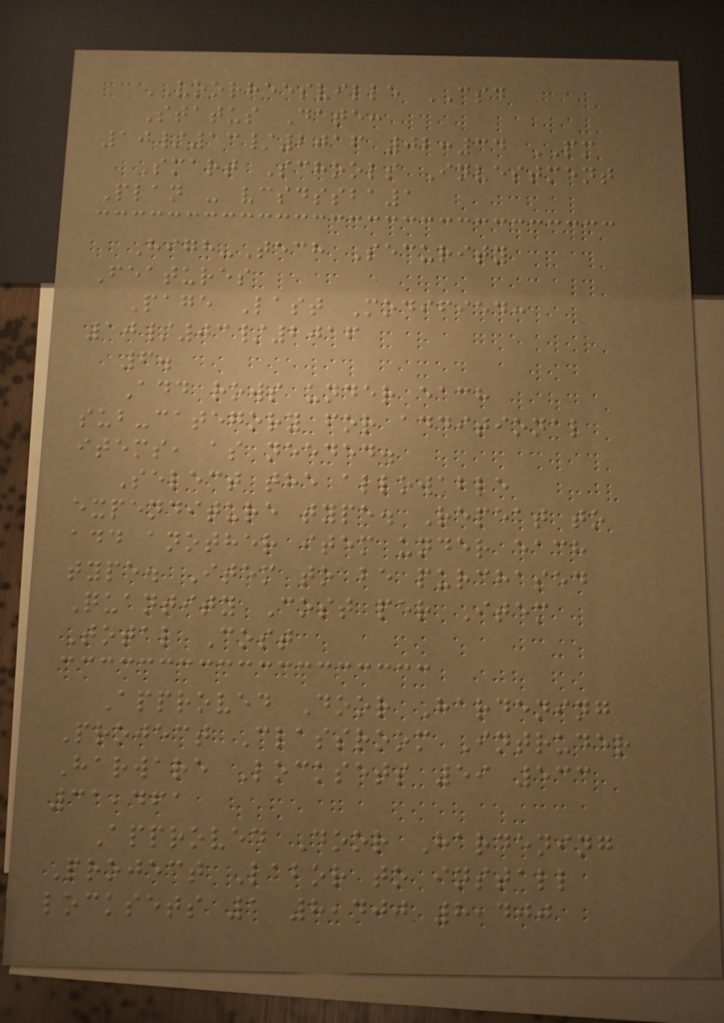VOORHEESVILLE CSD
Status Date:
10/13/2016 02:34 PM
Smart Schools Investment
Plan - vcsdssba1
High-Tech Security
Features
Page Last Modified:
10/03/2016
6.
Add rows under each
sub-category for additional
items, as needed.
Select the allowable
expenditure type. Repeat to
add another item under each
type. Item to be purchased
Quantity Cost per Item
Total Cost
Approved Door Hardening
Project Classroom Intruder
Harware Locksets 59 533
31,461
Approved Door Hardening
Project Labor to install
locksets 1 8,400 8,400
